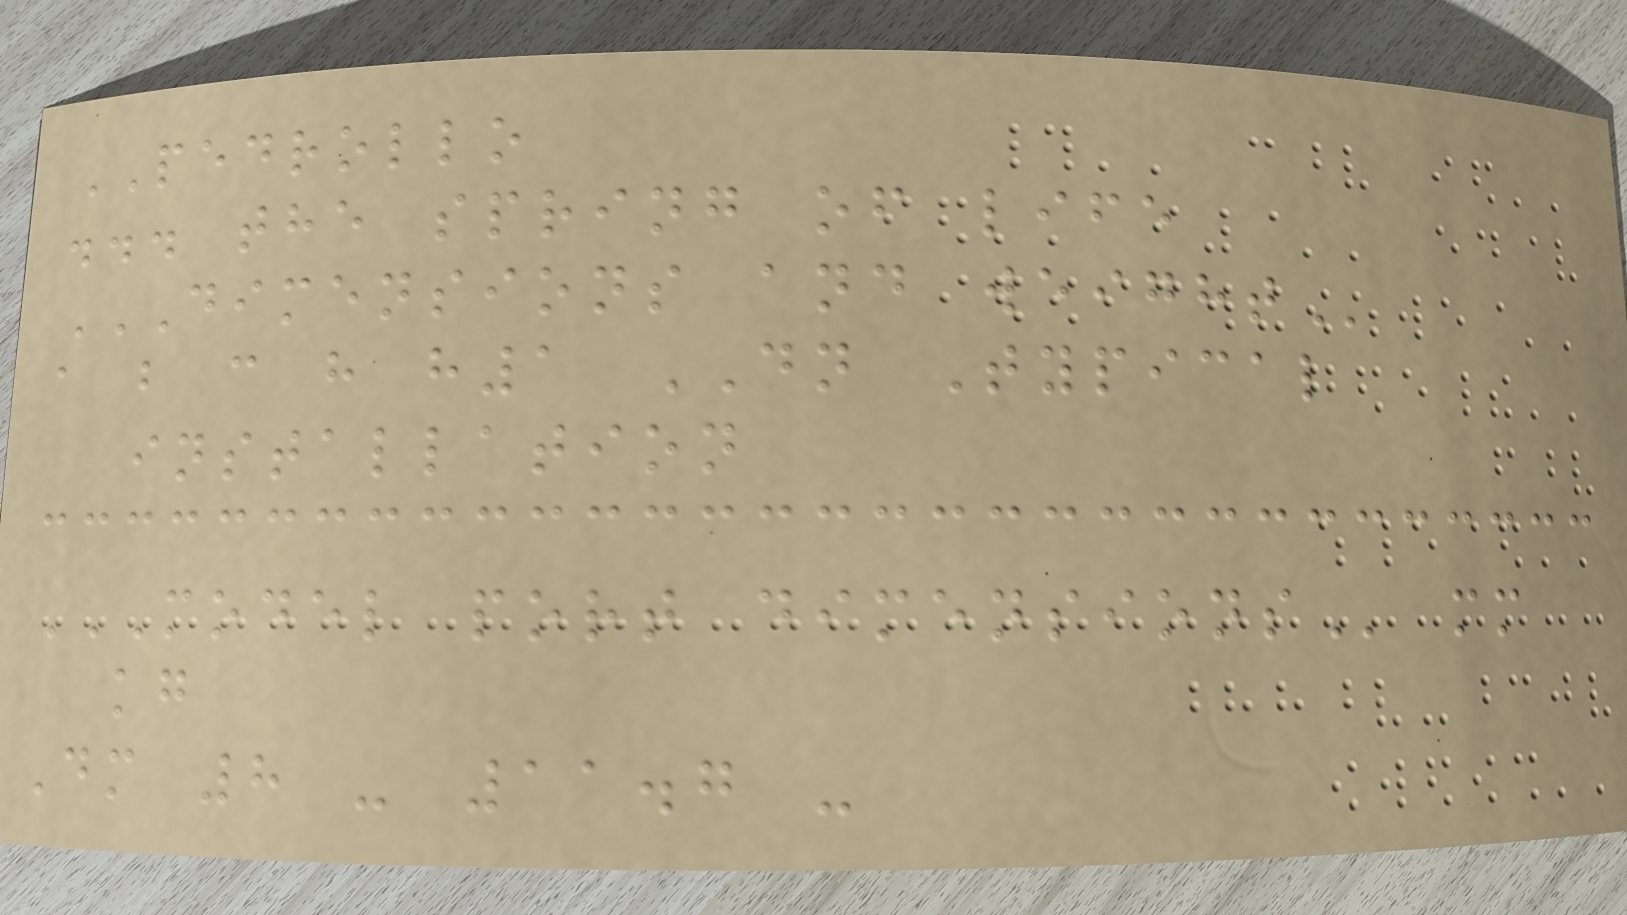PEDROLLO
... the spring of life
DIMENSIONS AND WEIGHT
a b c h h1 DN Typical
installation
MODEL PORT DIMENSIONS mm
kg
Dm 8 - 11.7 -
